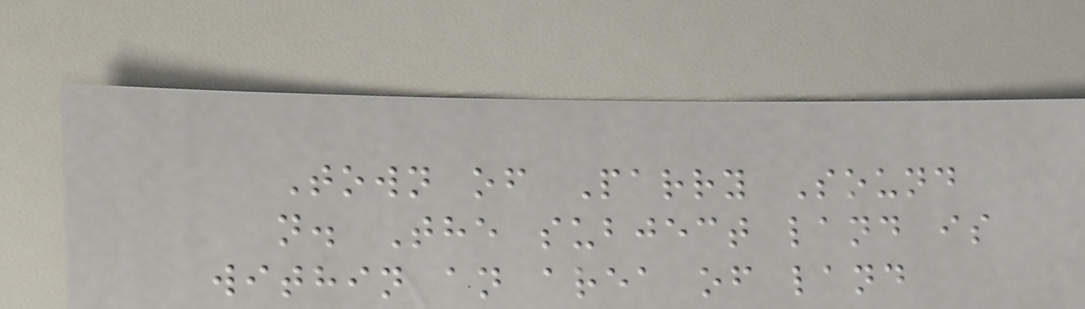Town of Parry Sound
n. The subject land is
within an area of land
